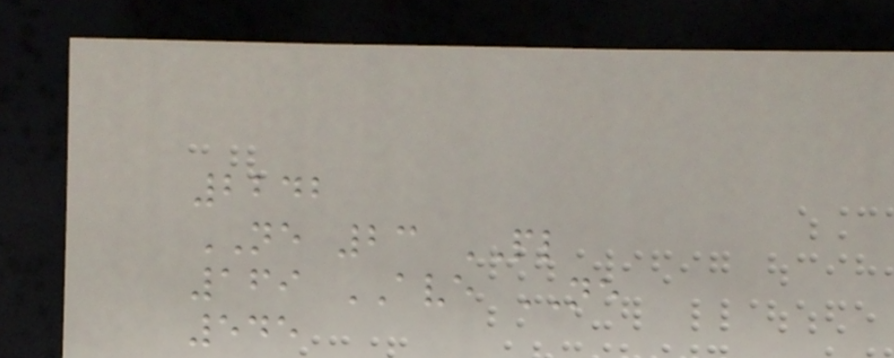2242
NE 23 PL
169 AVE NE
545
